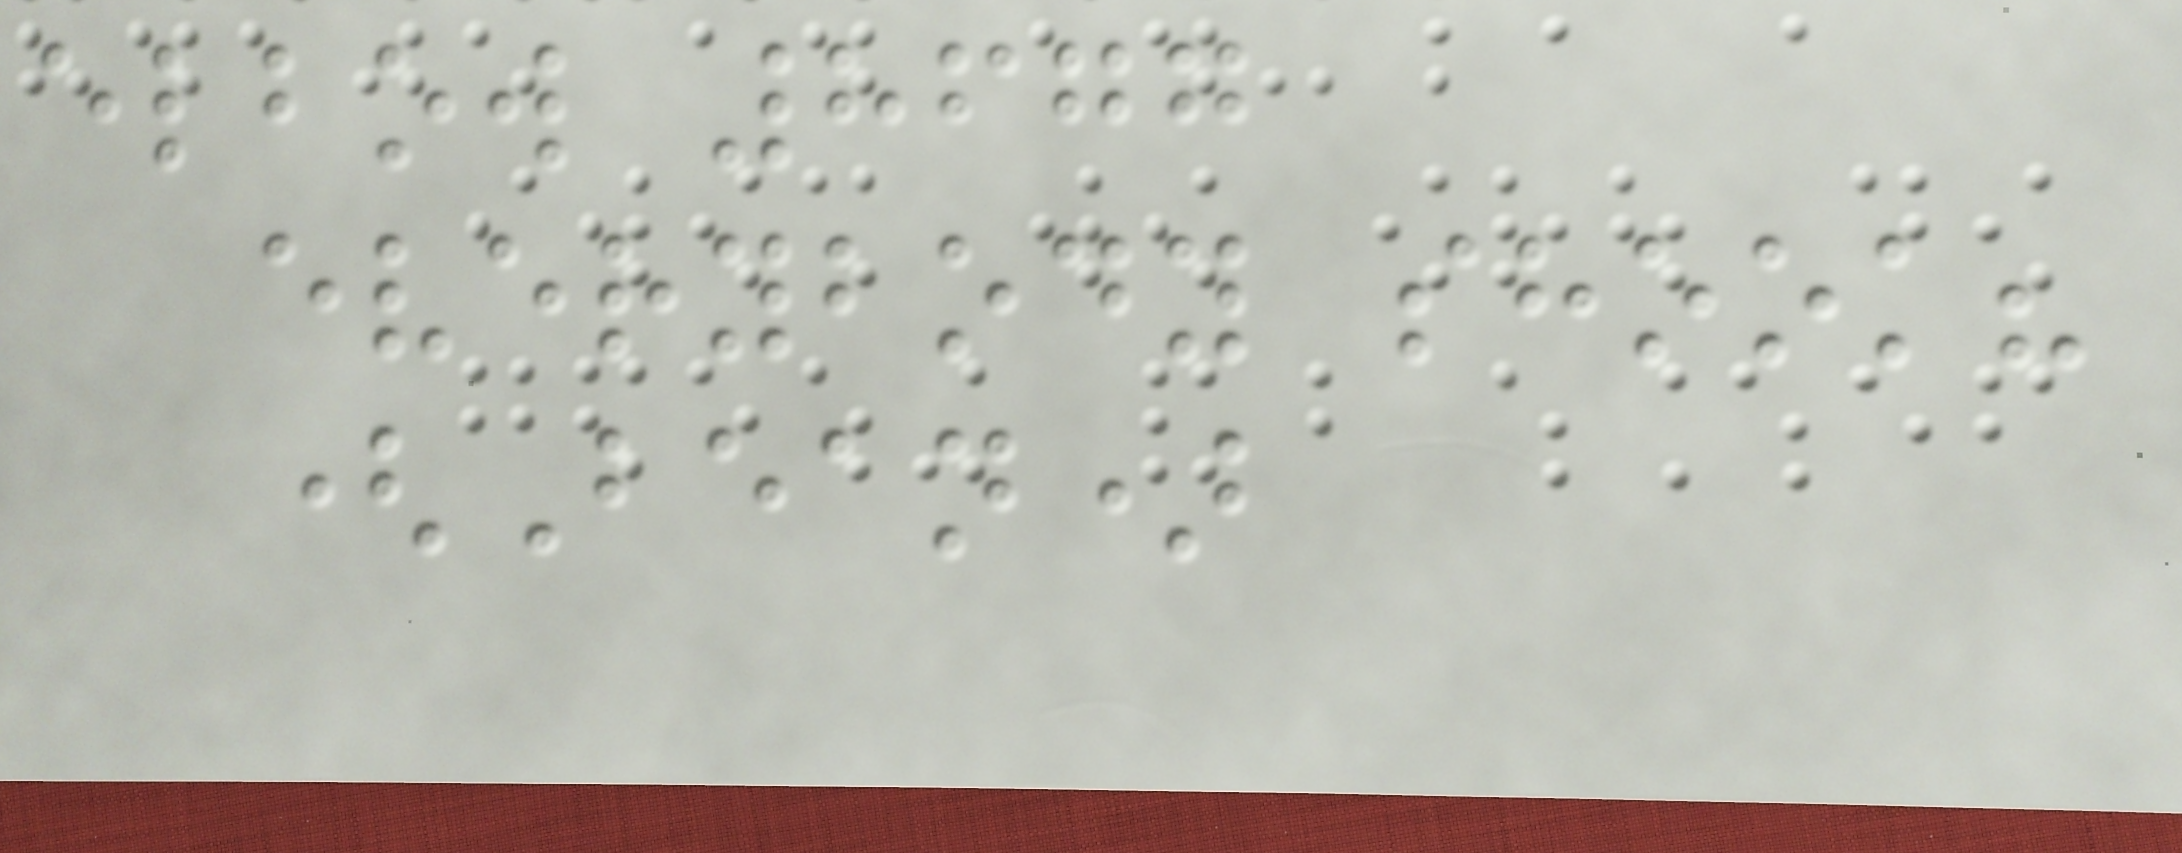elbow 8677
everybody shook?
(Bean)
